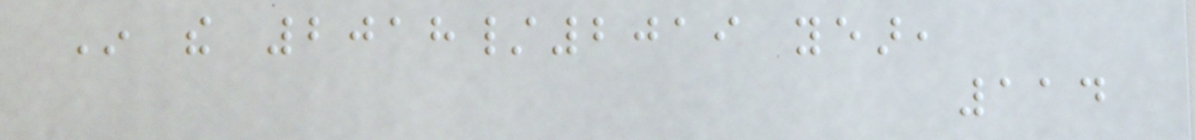In the 2018/2019 year,
114
